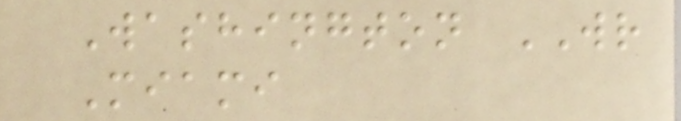Washington WR
Miami
